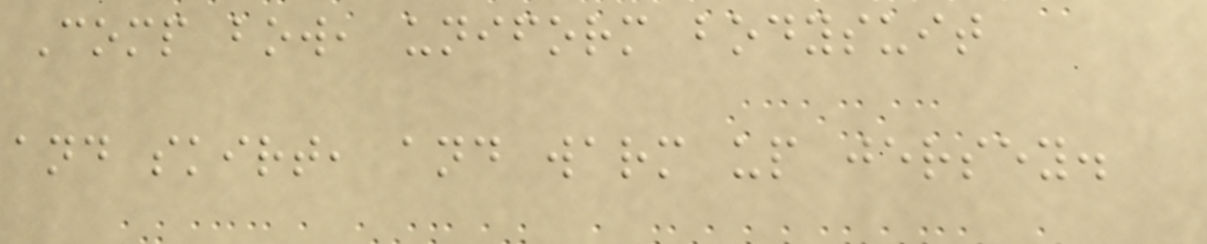Comp bow, uniform bodysuit
and skirt, and warm up jersey.
